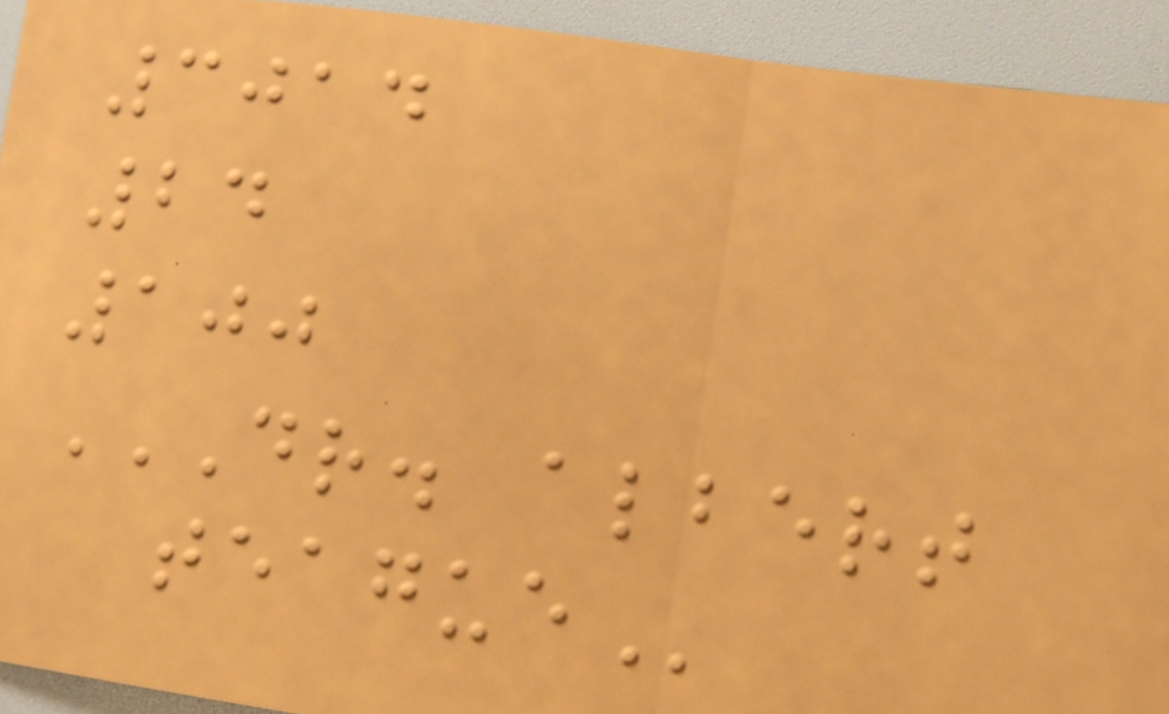3014
24
100
DR. ALBERT
TEAGUE
